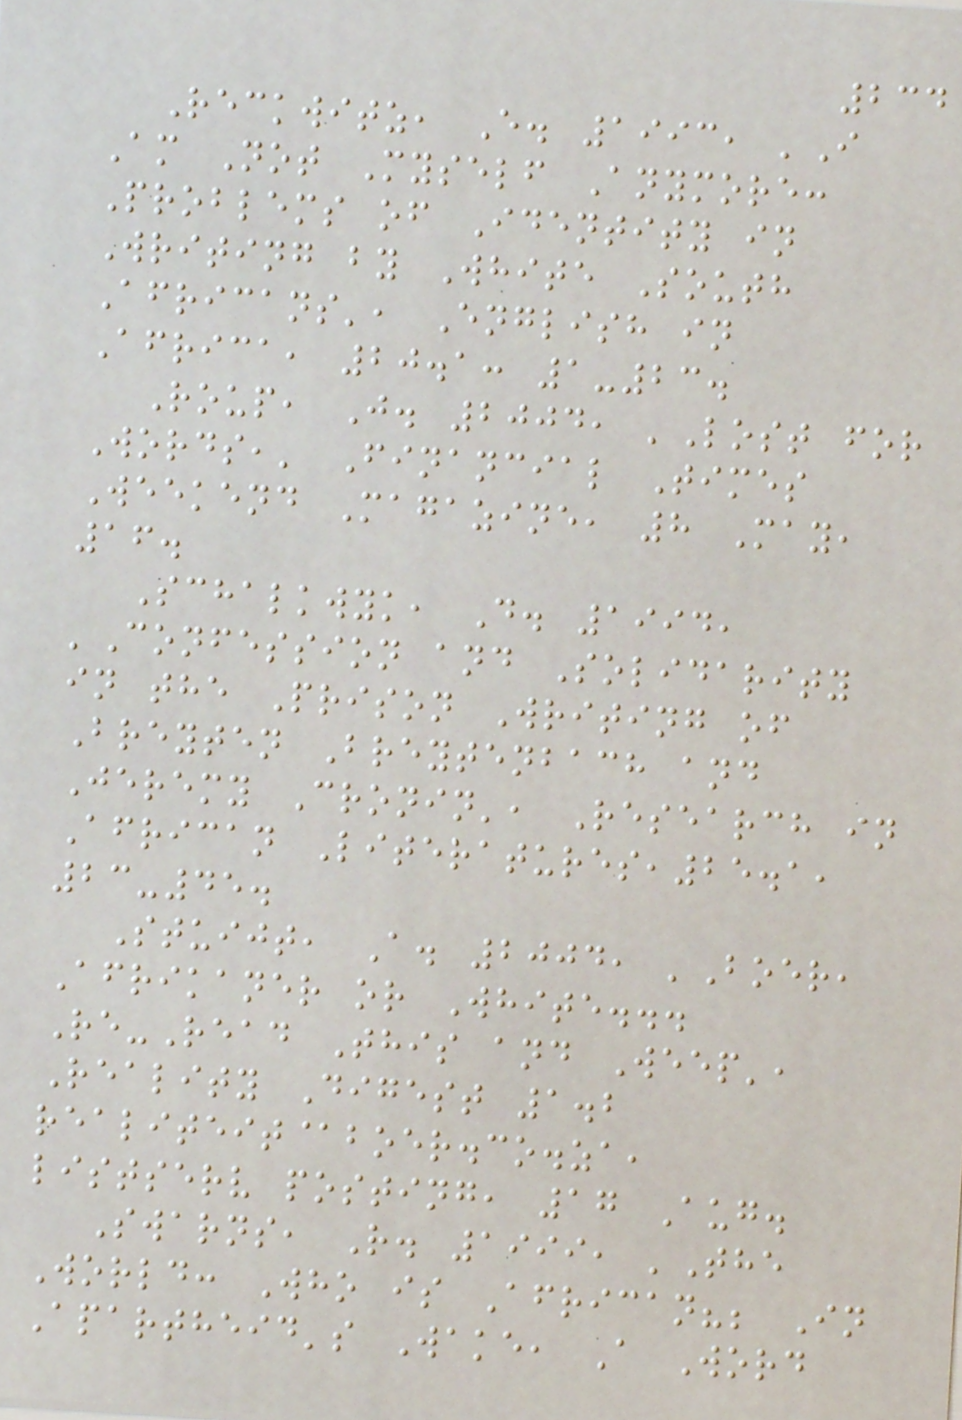234
Reckwitz, E. 1993, 'I
Am Not Myself Anymore:
Problems of Identity in
Writing by White South
Africans', English in
Africa, 20.1: 1-23.
Roup, J. 2004, 'Lost for
Words,' Financial Times
Weekend Magazine, 8 May,
16.
Schalkwyk, D. 1994,
'Confession and Solidarity
in the Prison Writing of
Breyten Breytenbach and
Jeremy Cronin', Research in
African Literatures,25.1,
23-45.
Stuijt, A. 2004, 'Boer,
Afrikaner or White...
Re-Read This and Weep',
Reality Digest 1.2
realiteit@boer.co.za,
listserv posting, 17 Aug.
Swarns, R. 1999, 'The
World: Who is African?; In
Apartheid's Wake, A Word
